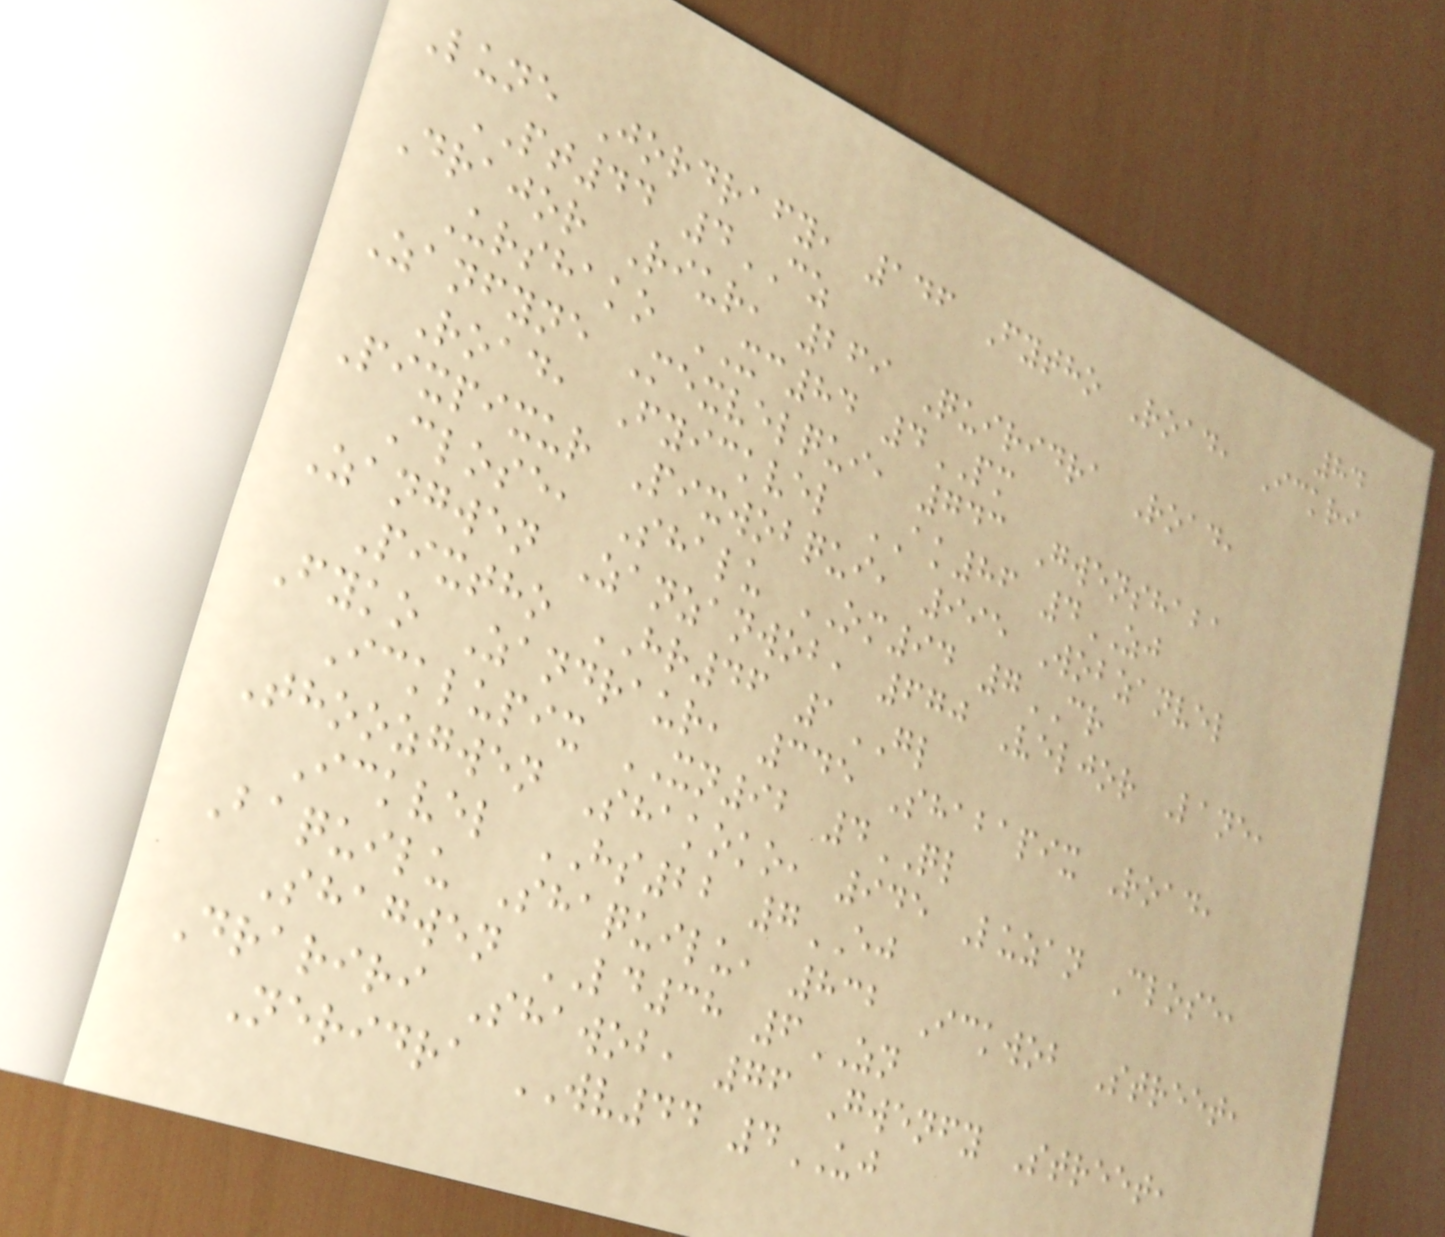84
Lune Jordrafy, 146 Fytho Road, Ickri
PT44 4CZ
Drajor Riur, 269 Quiridra Road,
Urshako XC84 4PM
Zanfyne Mexvelqui, 743 Gwenshaba
Road, Fyickvel AK86 4ZJ
Pixpixur Pixwobqui, 995 Wobzanvel
Close, Shalu OM94 7CR
Zangwen Zanzanwob, 670 Veljor Lane,
Pixtho HR46 1GL
Fyko Zandraur, 345 Shabapix Road,
Icklupix XN92 4QL
Thoozgwen Shakoko, 945 Luzan Close,
Ickvel HS22 7EJ
Baquilu Shaquilu, 832 Ickwob Street,
Shagwen LD38 6ZN
Drariri Shawob, 76 Gwenfy Street,
Neridra WV44 4UJ
